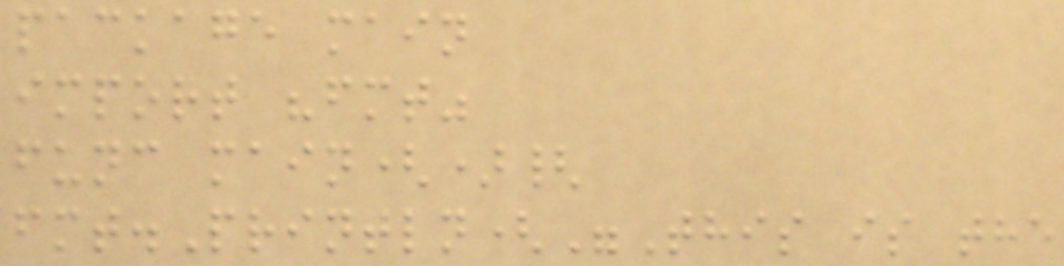package main
import "fmt"
func main(){
fmt.Println("This is the
